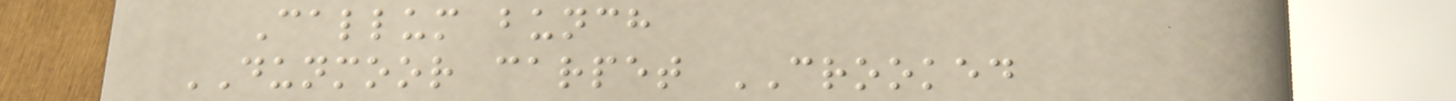Callum bunch
DUNMOOR carpet CROOKED
